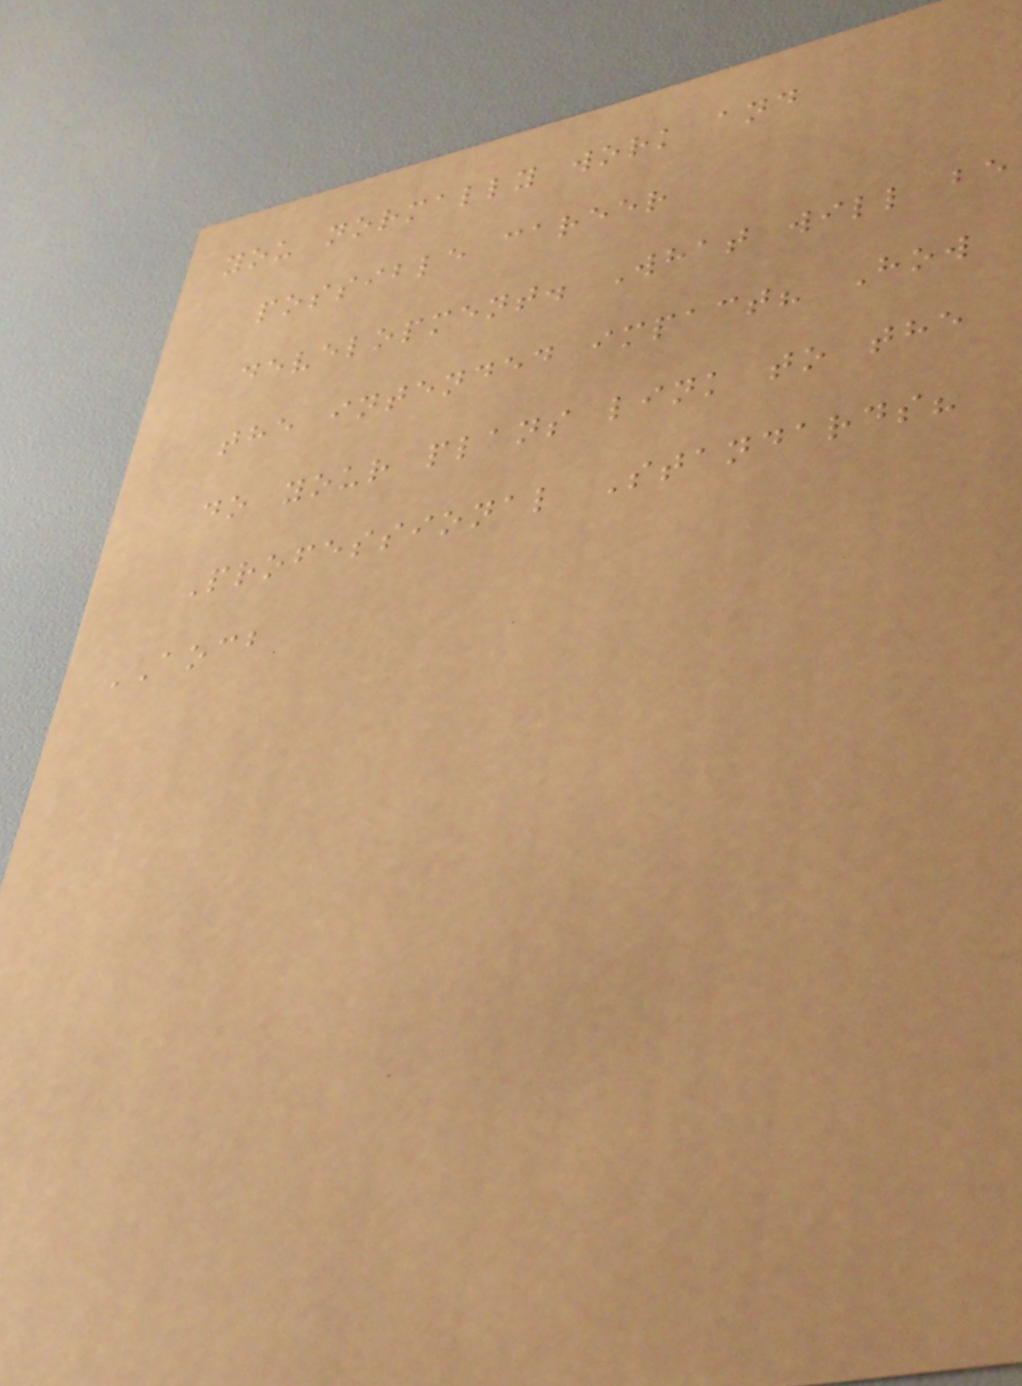you normally work and
possible career
development. What will be
the intended impact? How
do your plans link to the
Professional Standards?
AOCB
